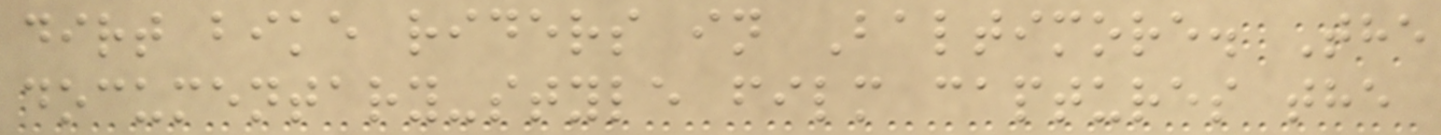dirt bike riders in Baltimore. The
documentary-style film captures the
